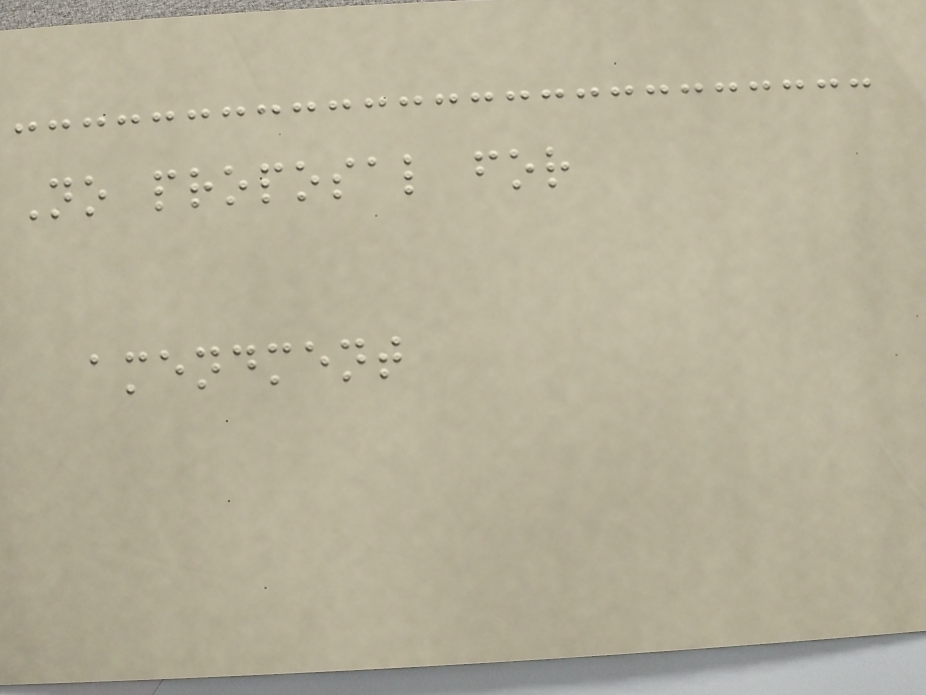No proposal for
amendment
